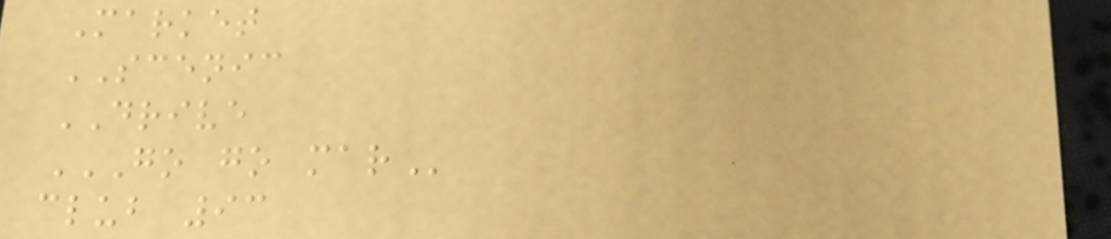Market
SCENIC
DRIVE
GO GO MAR
club 93
